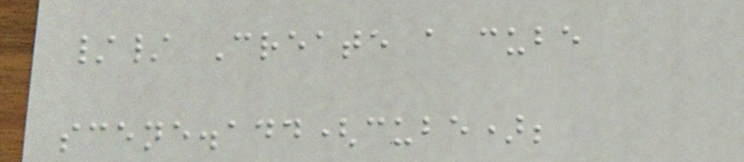// Create a cube
scene.add(cube);
